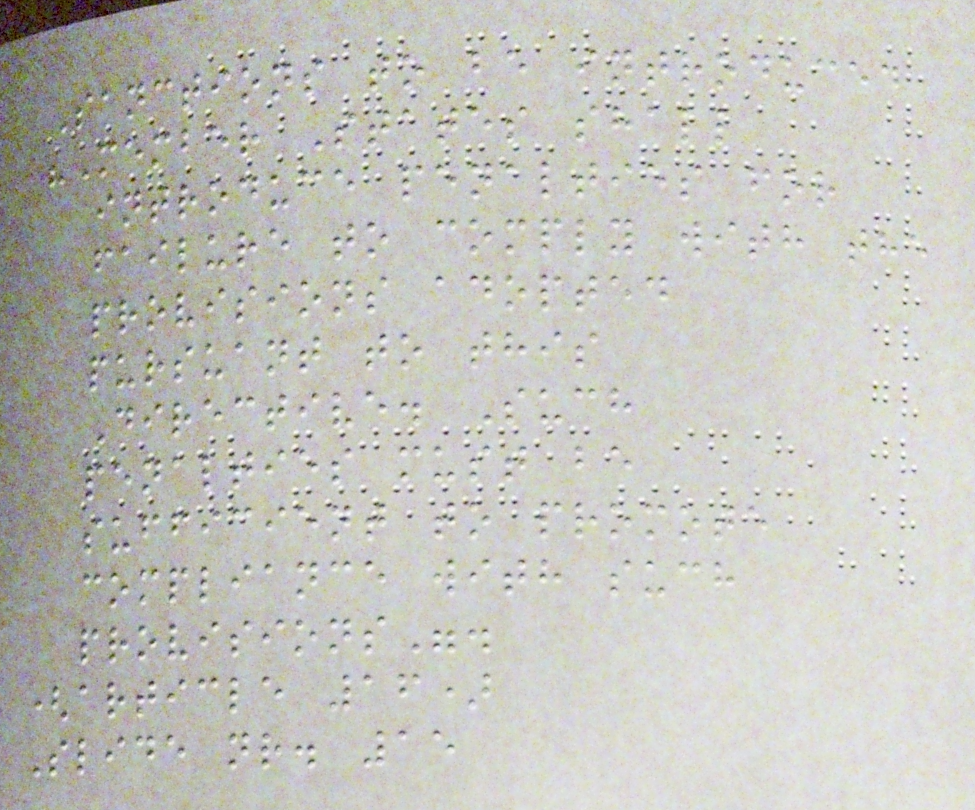Sanctions to be introduced
"Member States shall
introduce penalties for
failure to comply with the
provisions adopted
pursuant to this
Directive. Such
penalties must be
sufficient to promote
compliance with such
provisions".
(article 16)
Slide nr. 15
